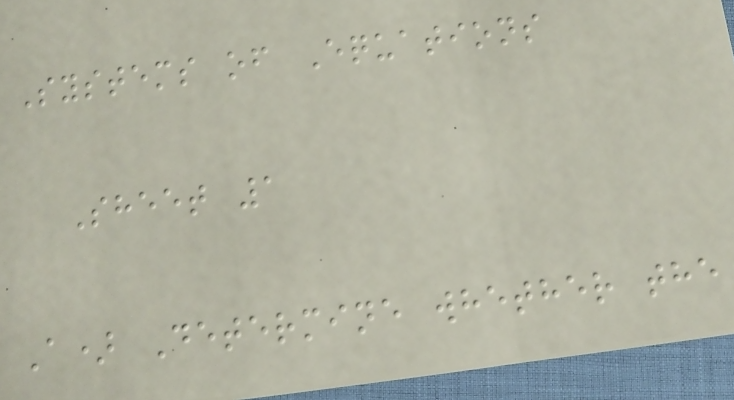Systems of Equations
Sheet 1
A) Determine whether the
